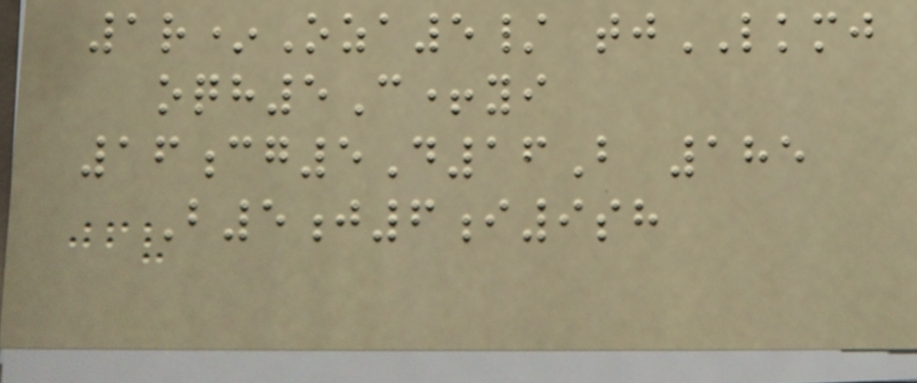1r*Oza5/ tjLKMJ
oqh5C+yi
16cg5D16B 185
B5j6i9sh
